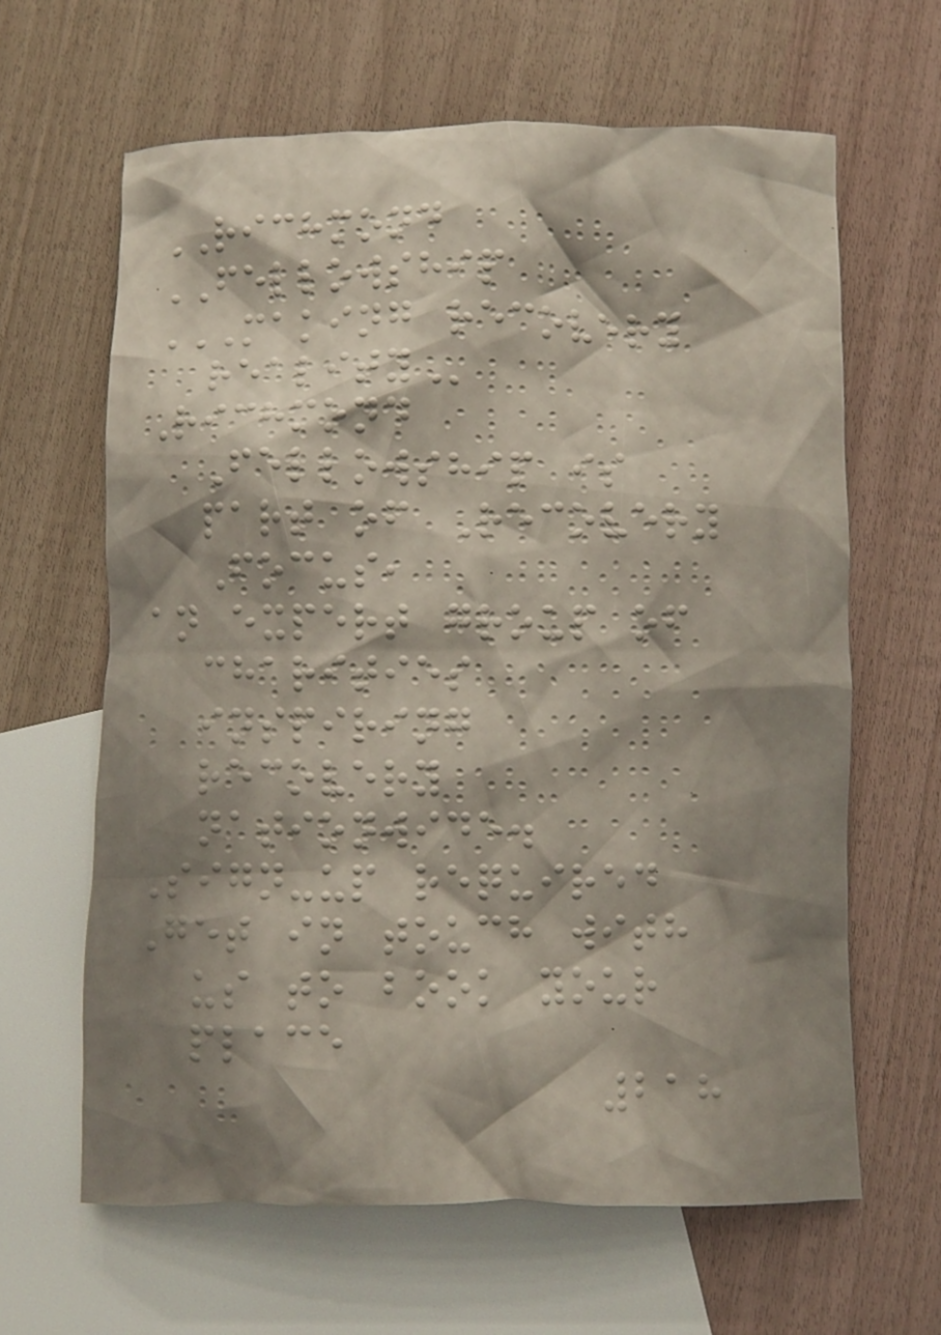RICHMOND
FELLOWSHIP
MAKING RECOVERY
REALITY
Richmond
Fellowship is
part of Recovery
Focus,
an expert group of
charities
inspiring
recovery
nationwide.
Sign-up required
Get in touch with
us to book your
place
218
